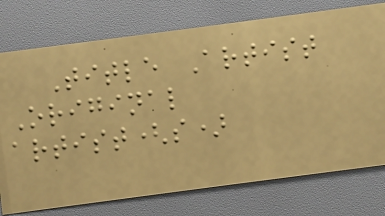Title Artist
Original
artist(s)
